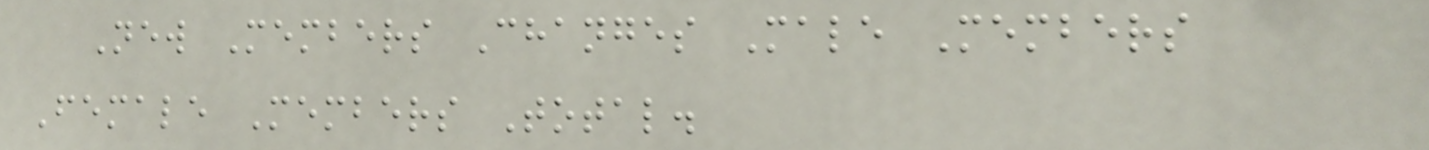New Members Changes Male Members
Female Members Total.
